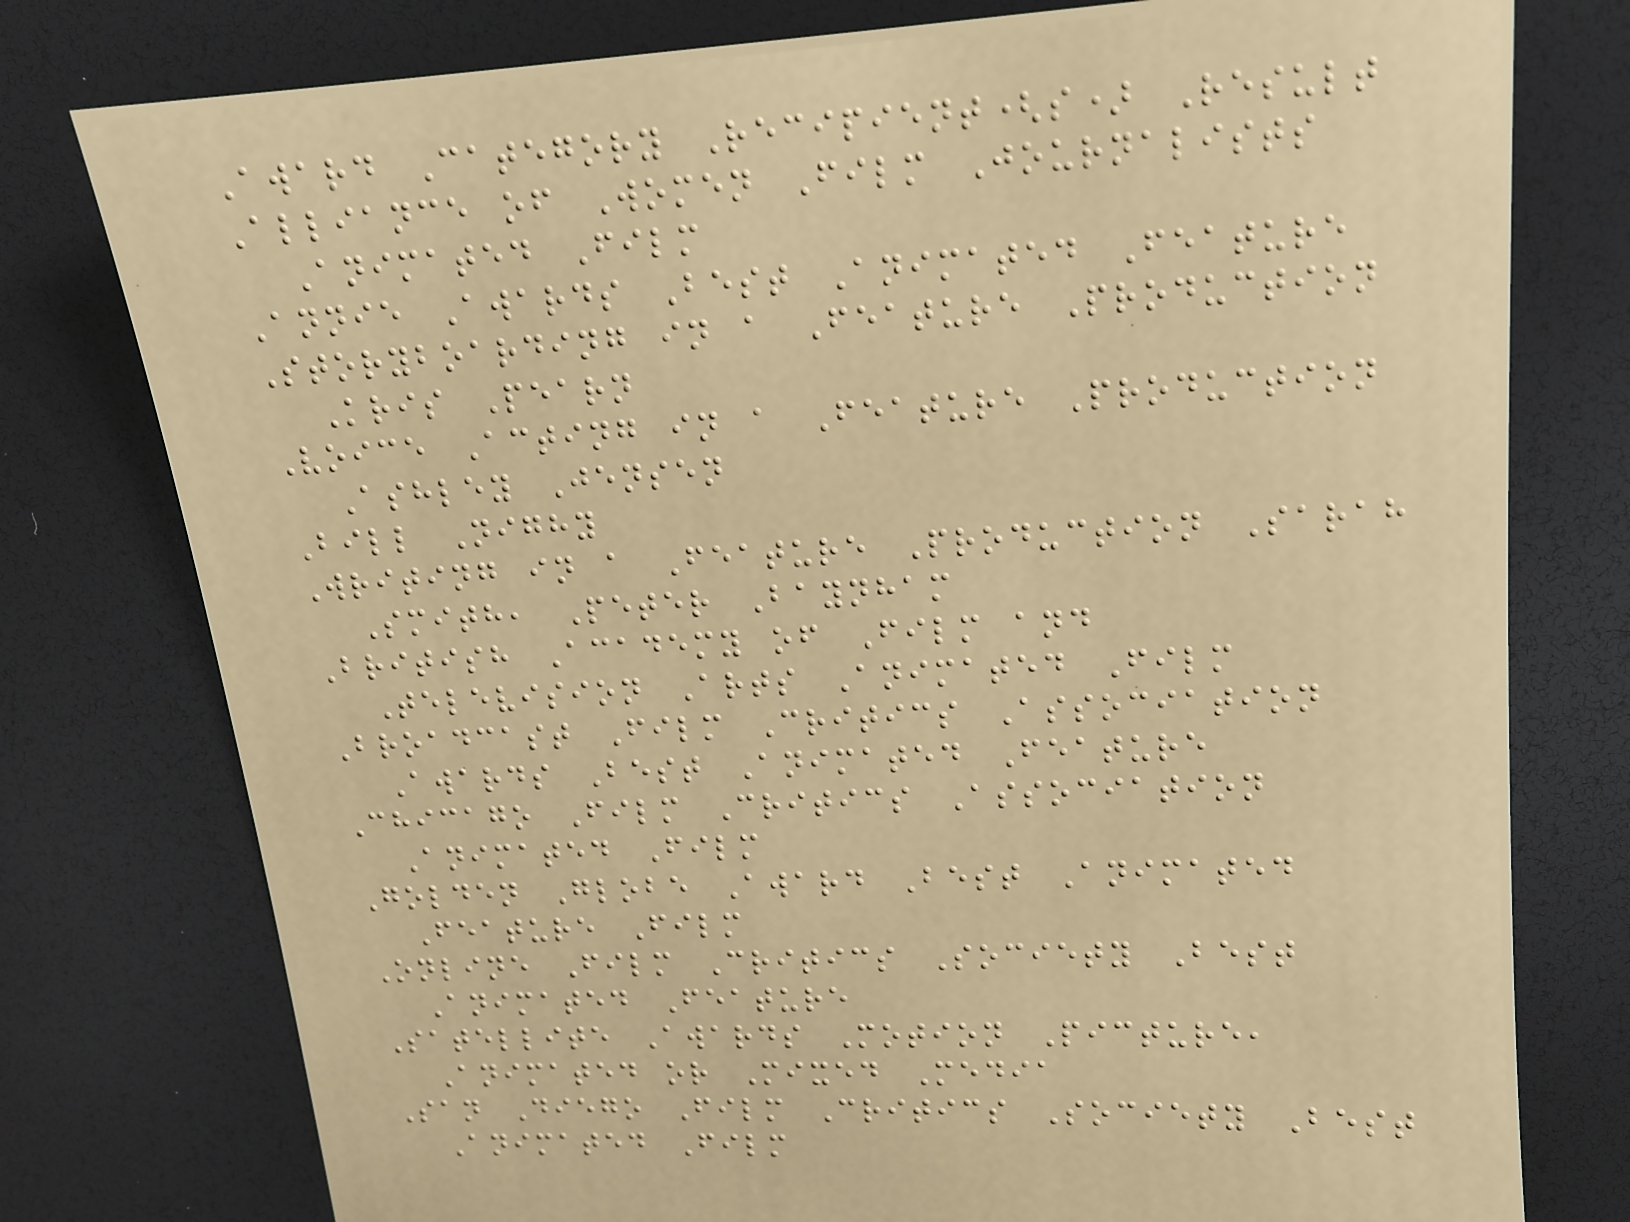Award Category Recipient(s) Result
Alliance of Women Film Journalists
Animated Film
Annie Awards Best Animated Feature
Storyboarding in a Feature Production
Kris Pearn
Voice Acting in a Feature Production
Ashley Jensen
Bill Nighy
Writing in a Feature Production Sarah
Smith, Peter Baynham
British Academy of Film and
Television Arts Animated Film
Broadcast Film Critics Association
Awards Best Animated Feature
Chicago Film Critics Association
Animated Film
Golden Globe Award Best Animated
Feature Film
Online Film Critics Society Best
Animated Feature
Satellite Awards Motion Picture,
Animated or Mixed Media
San Diego Film Critics Society Best
Animated Film
